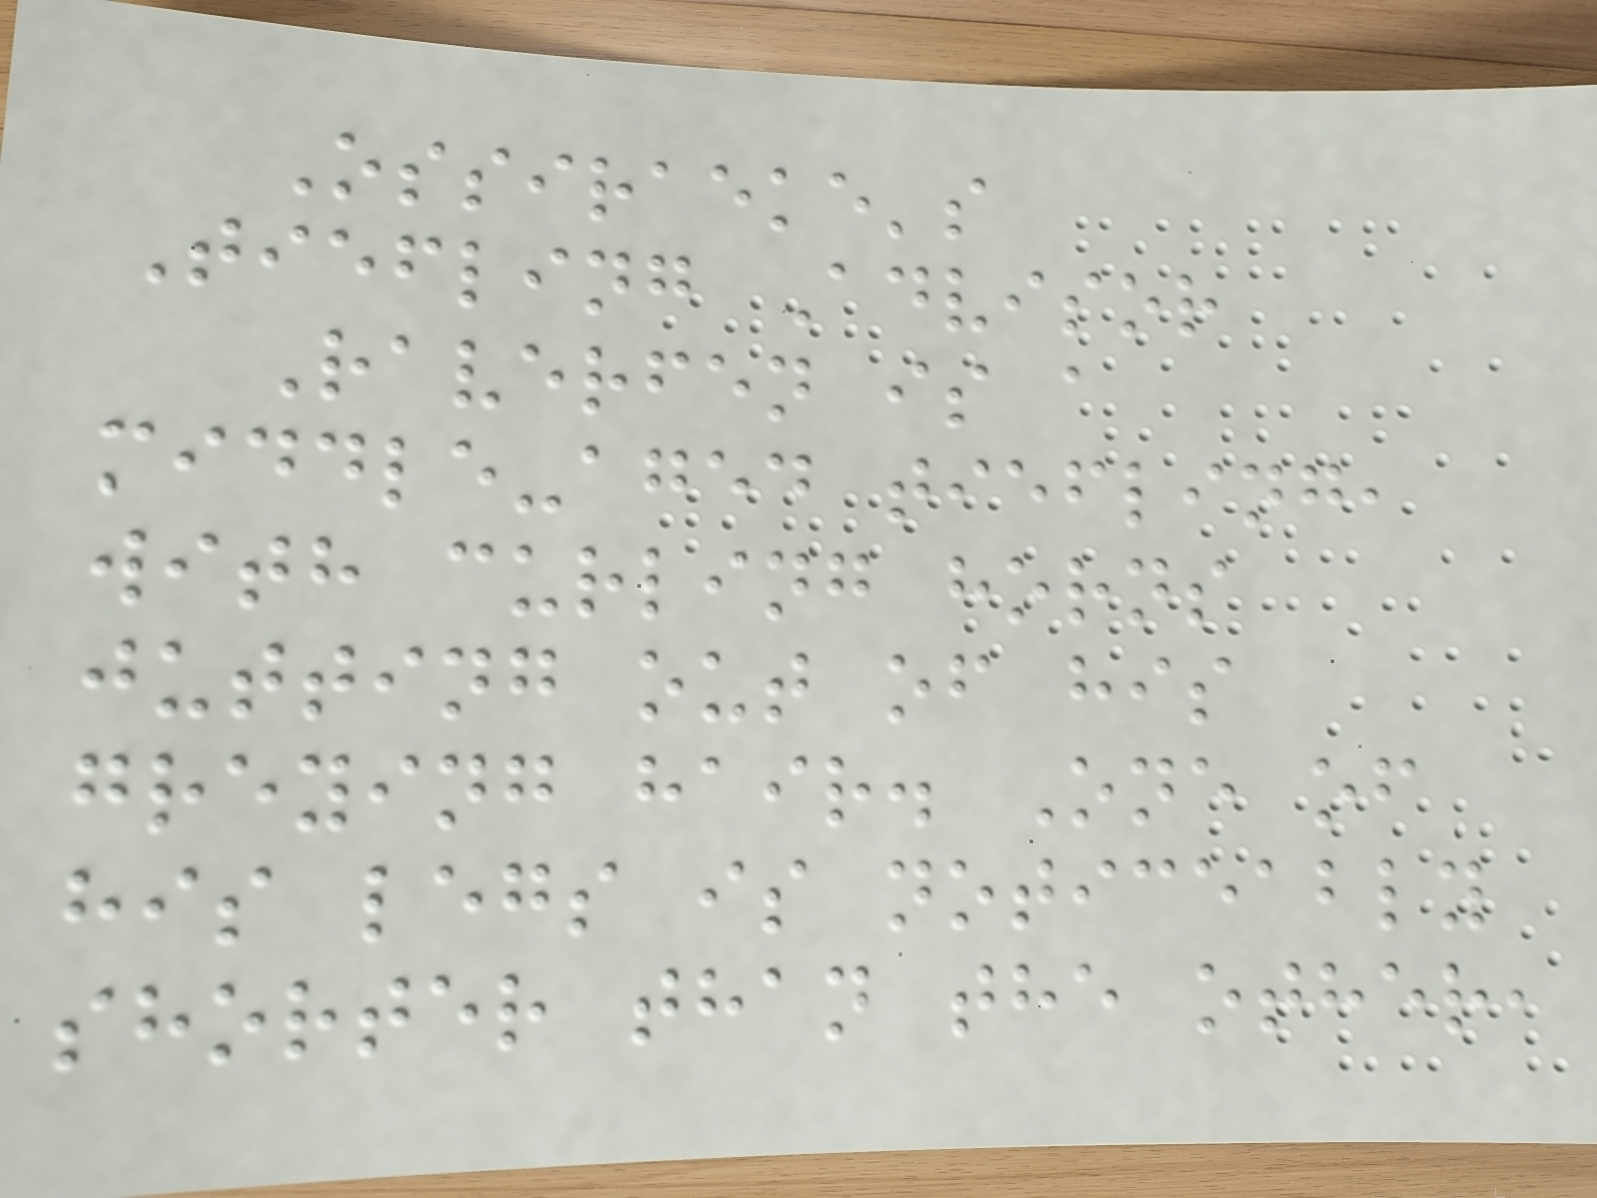Ossiraeke's
Tiefling Advisor
Raverfen is a
middle-aged tiefling,
with curling horns
jutting out of his
greying hair. One of
his legs is noticeably
shorter than the other,
